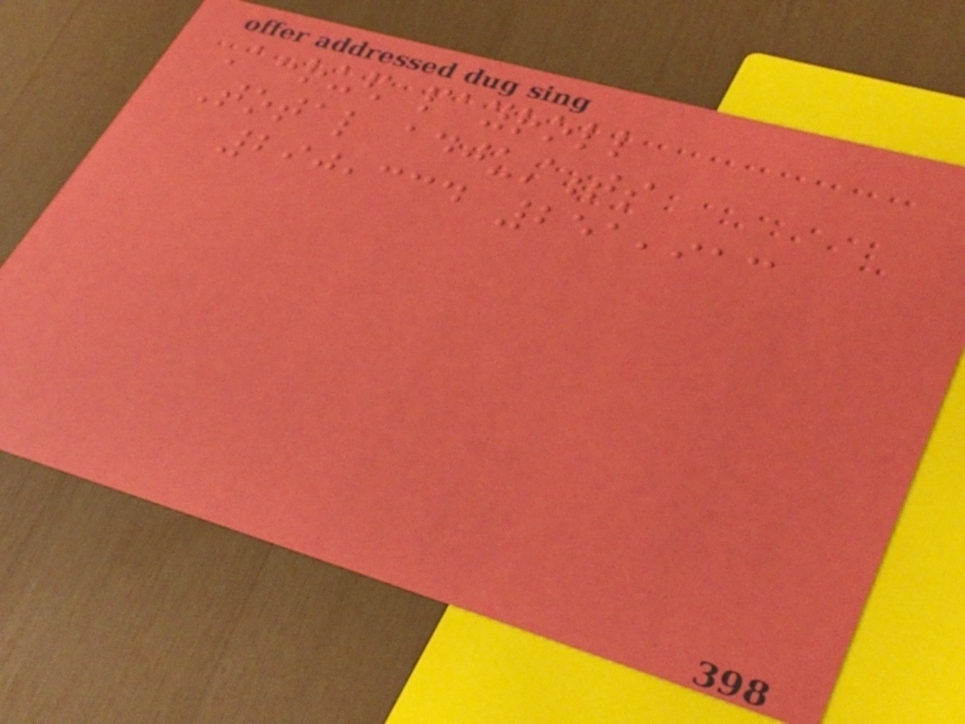Accrued payroll
Total adjustments
290,334 251,913
